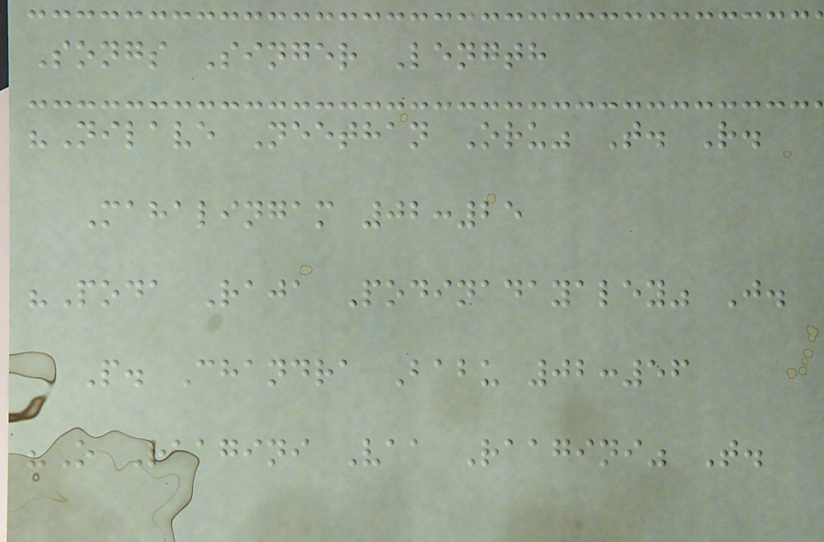Songs Singer Length
"Nilave Neethan Oru" T. R.
Mahalingam 02:25
"Poda Raja Podinadayaley" J.
P. Chandra Babu 02:56
"O Raagini Vaa Raagini" T.
